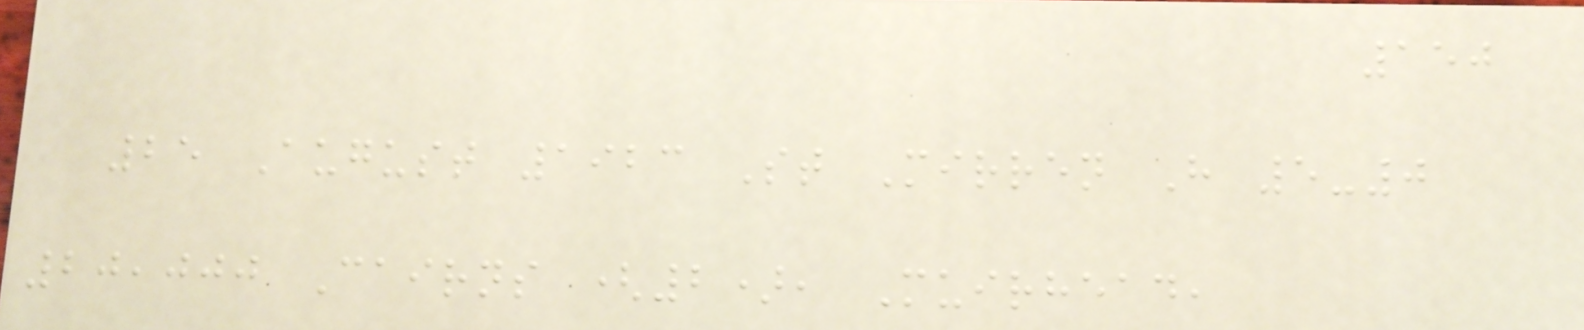150
25 August 1923 St Mirren H 5-0
20,000 Cairns (2), Muirhead,
